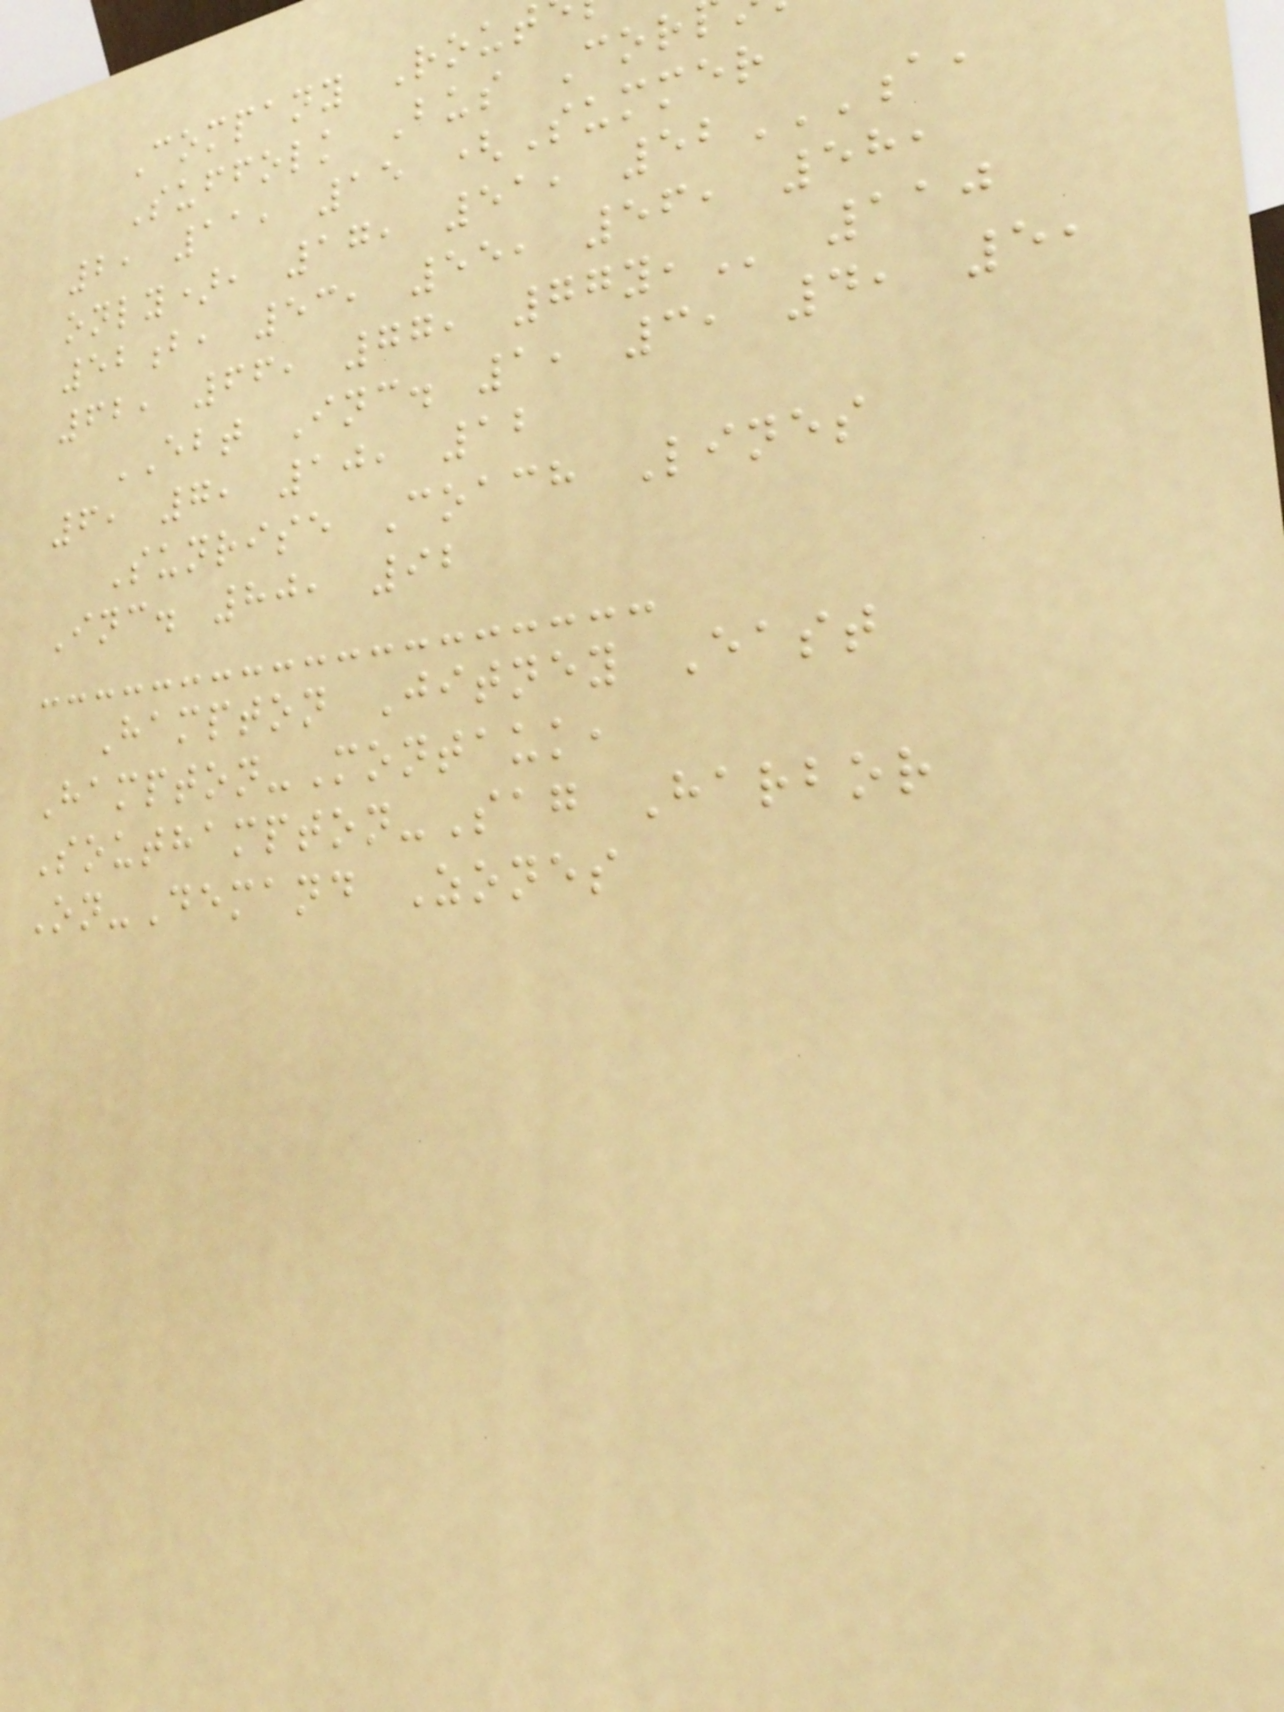Company Rout
Suffolk Bus Cor
2, 11, 15 (Summer
only), 17, 51, 52A,
52b, 53, 55, 56, 58,
62, 66, 77,
EBT Inc. 1, 3, 4, 5,
6, 7, 10, 12
Sunrise Coach Lines
Inc. 80, 92
Hampton Jitney East
Hampton-Montauk,
Southampton-Sag Harbor
On-Demand Zones
